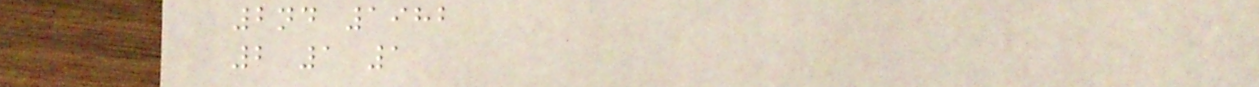2nd 1982
2 1 1
